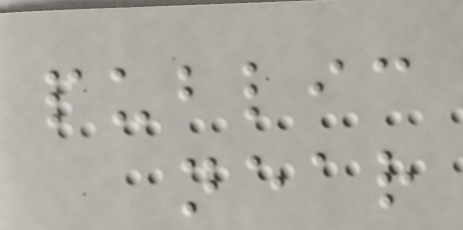public
near
